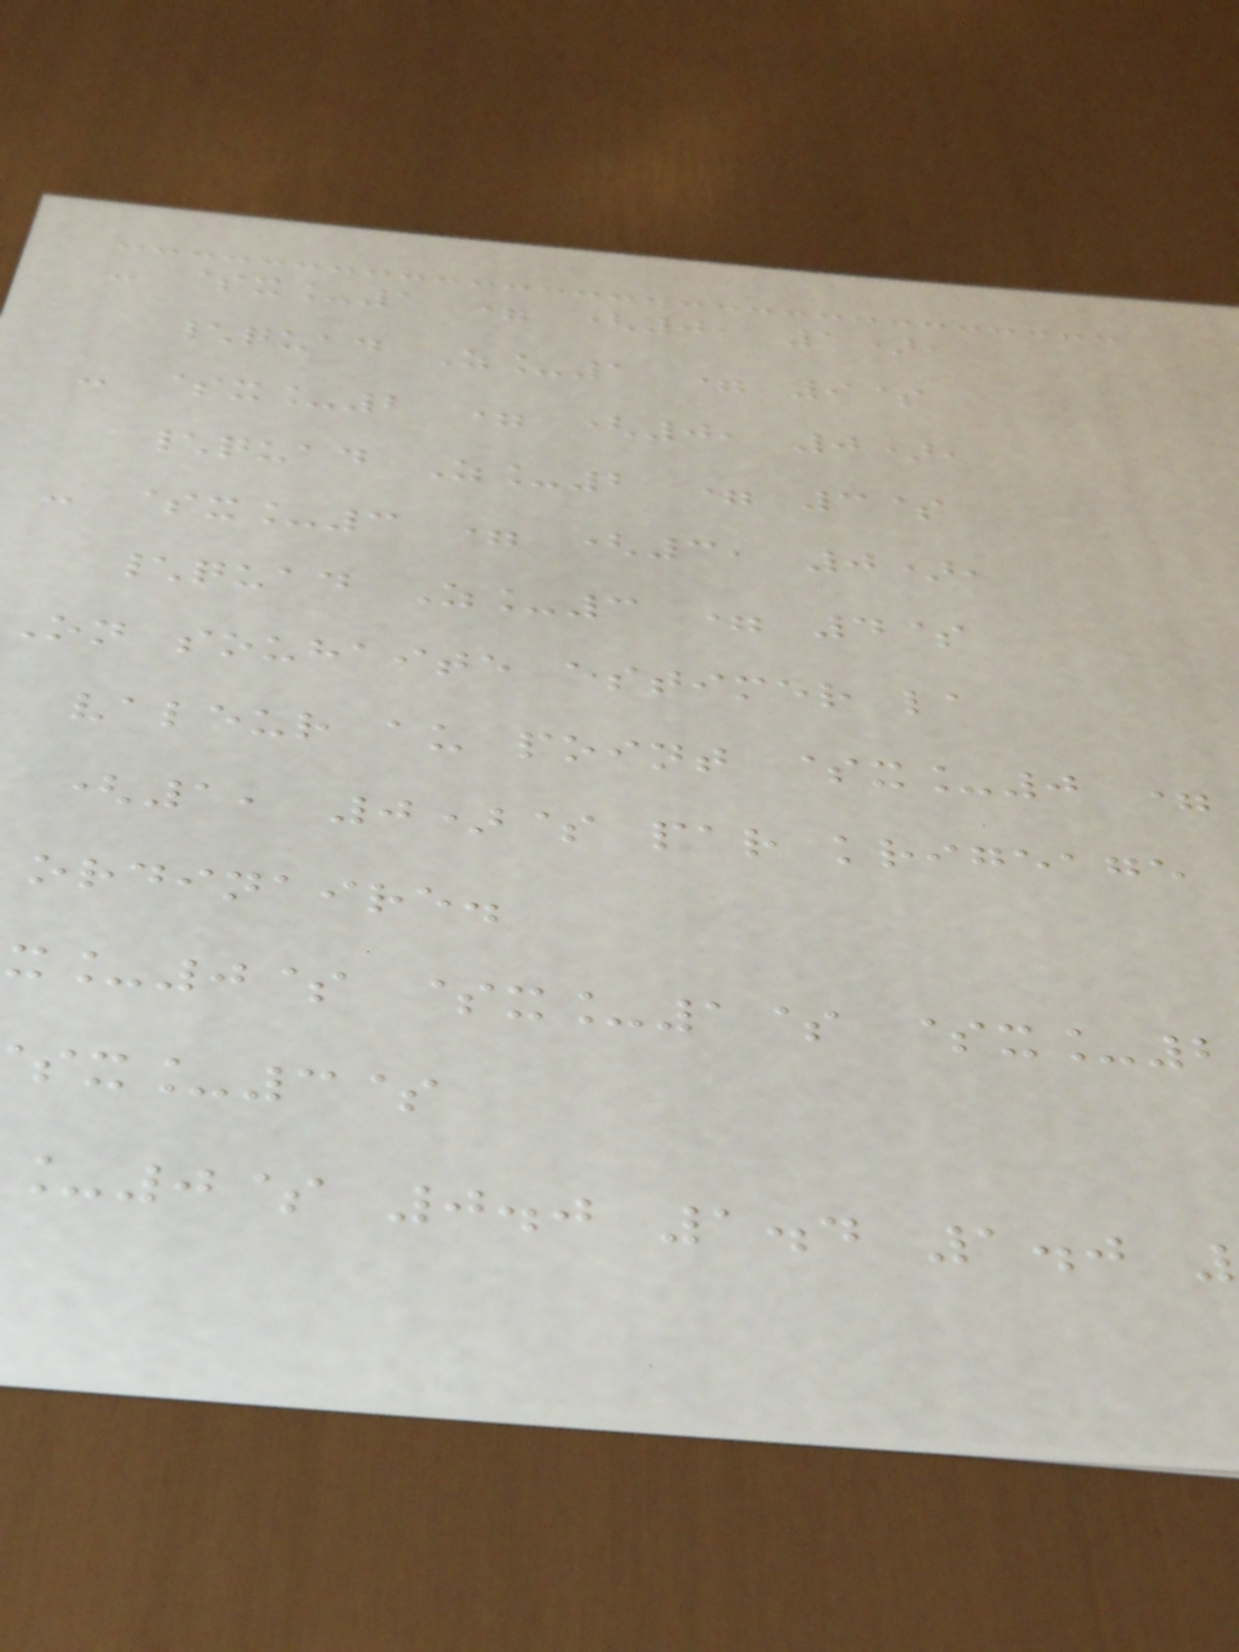- $x_1 = (0, 1),
\quad Z_1 = 9$
- $x_2 = (0, 0),
\quad Z_2 = 3$
- $x_3 = (3, 0),
\quad Z_3 = 4$
On souhaite estimer la
valeur au point $x_0 =
(1, 0)$ par krigeage
ordinaire.
x_0$ $x_1$ $x_2
x_3$
_0$ 0.0 1.4 1.0
